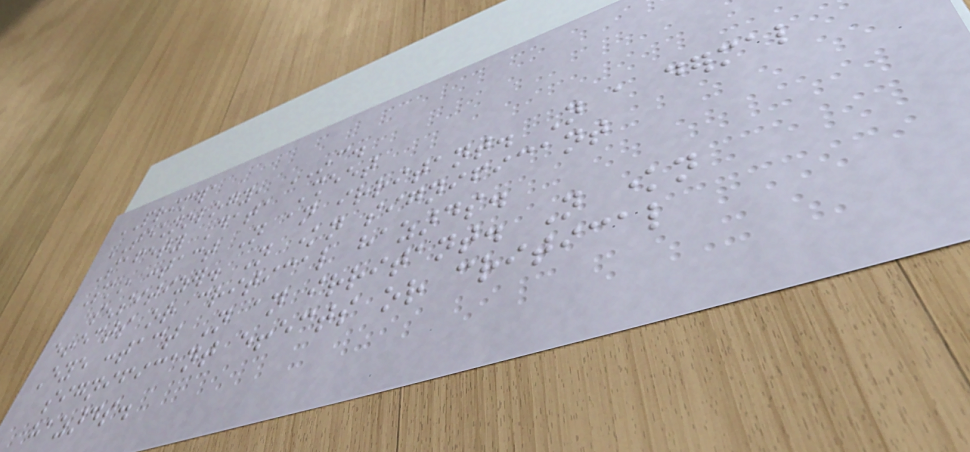PRIMERA
TECHNOLOGY, INC.
Safety Data Sheet
Skin contact Not an irritant. Not a dermal
sensitizer. Not known significant
effects or critical hazards.
Eye contact Not an irritant. Not known
significant effects or critical
hazards.
